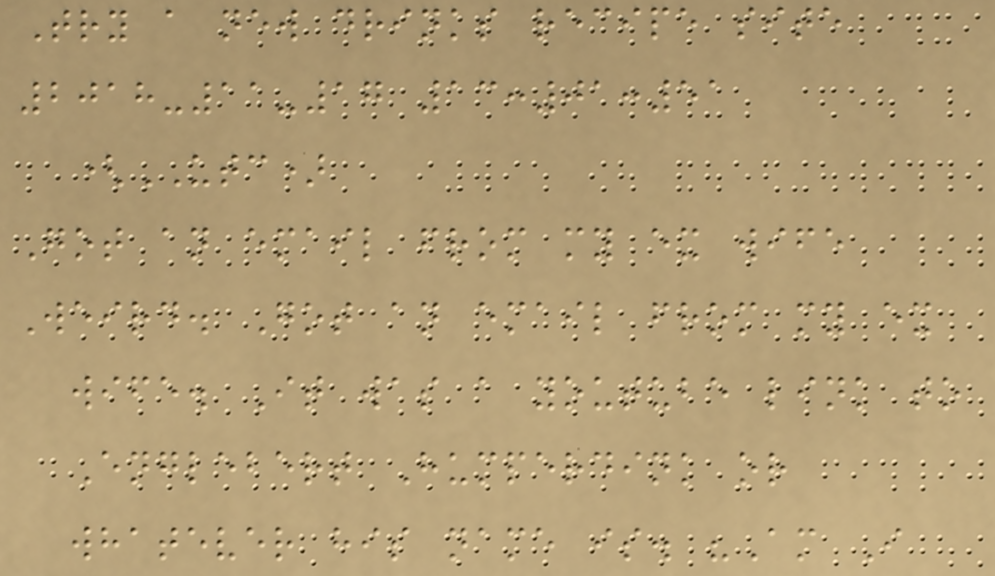Try a new drinks recipe site
2018-11-17 13:01:51
(UTC)
Got an email from my ex wife
Weird. Got an email from my ex
wife. It was a youtube link to
Englebert Humperdink or
whatever his name is. "Am I
